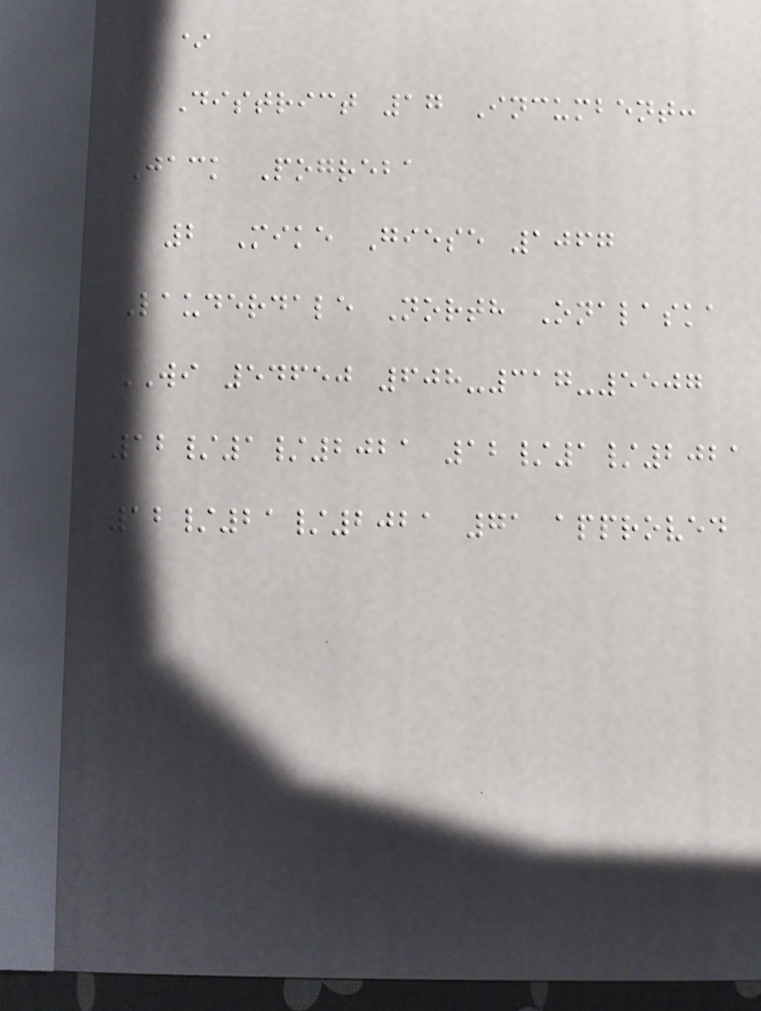*
District 17 Incumbent:
Jack Pogreba
2 Mike Giese 1067
Lauderdale North Onalaska
WI 54650 608-317-5507
12/1/2021 12/1/2021
12/21/2021 71 approved
